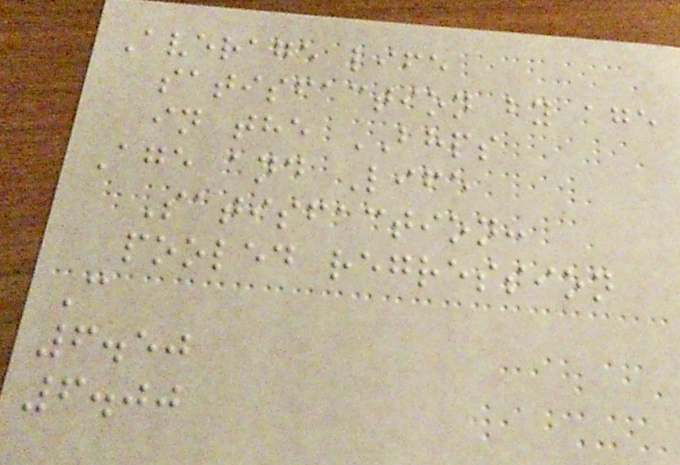Average life
satisfaction by age
in the BHPS
Age and Life
Satisfaction:
pooled regression
C
6.50
6.00
